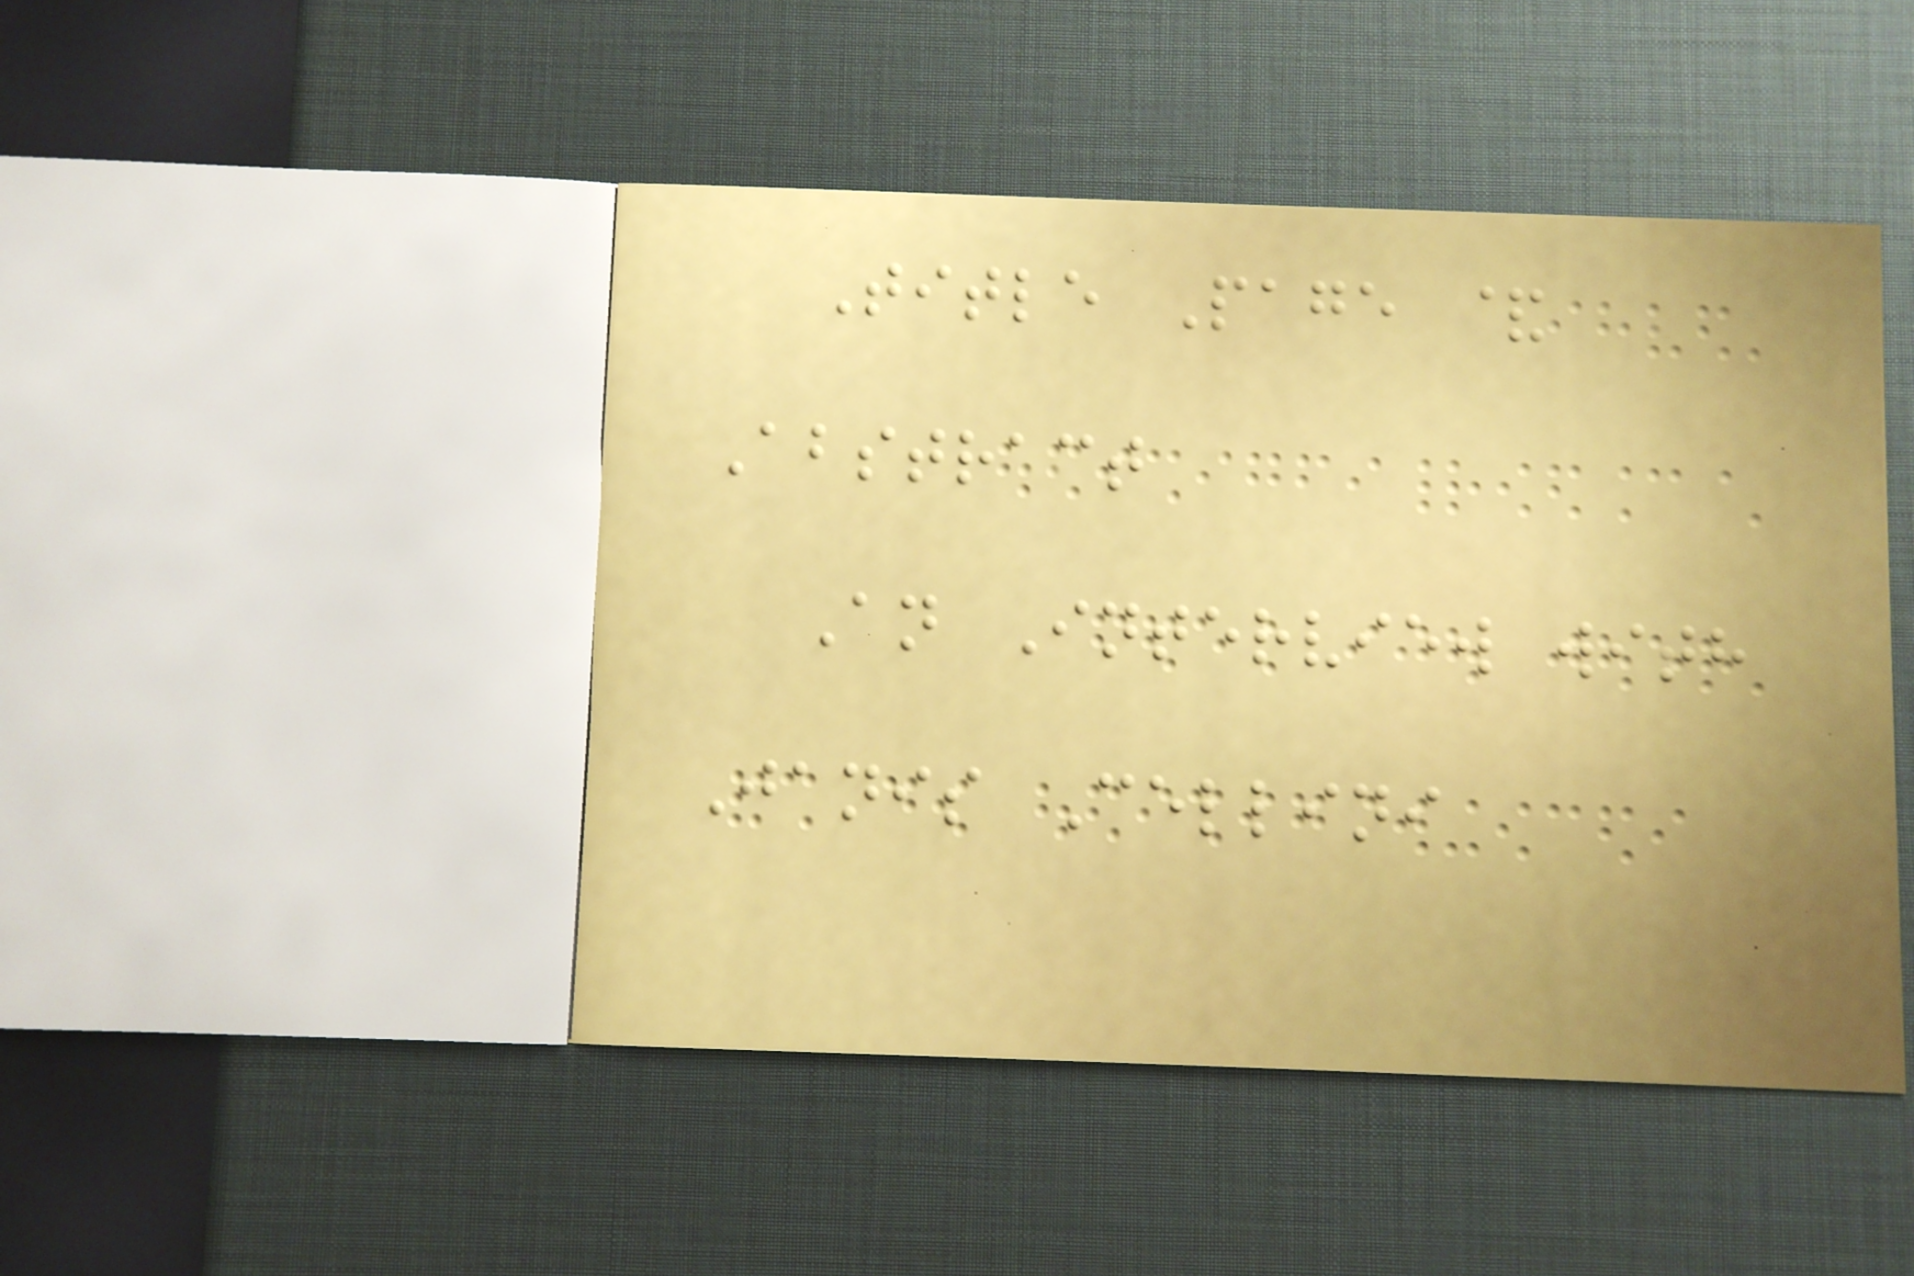Title Page &
Abstract
An Interview with
Janis Cellini
